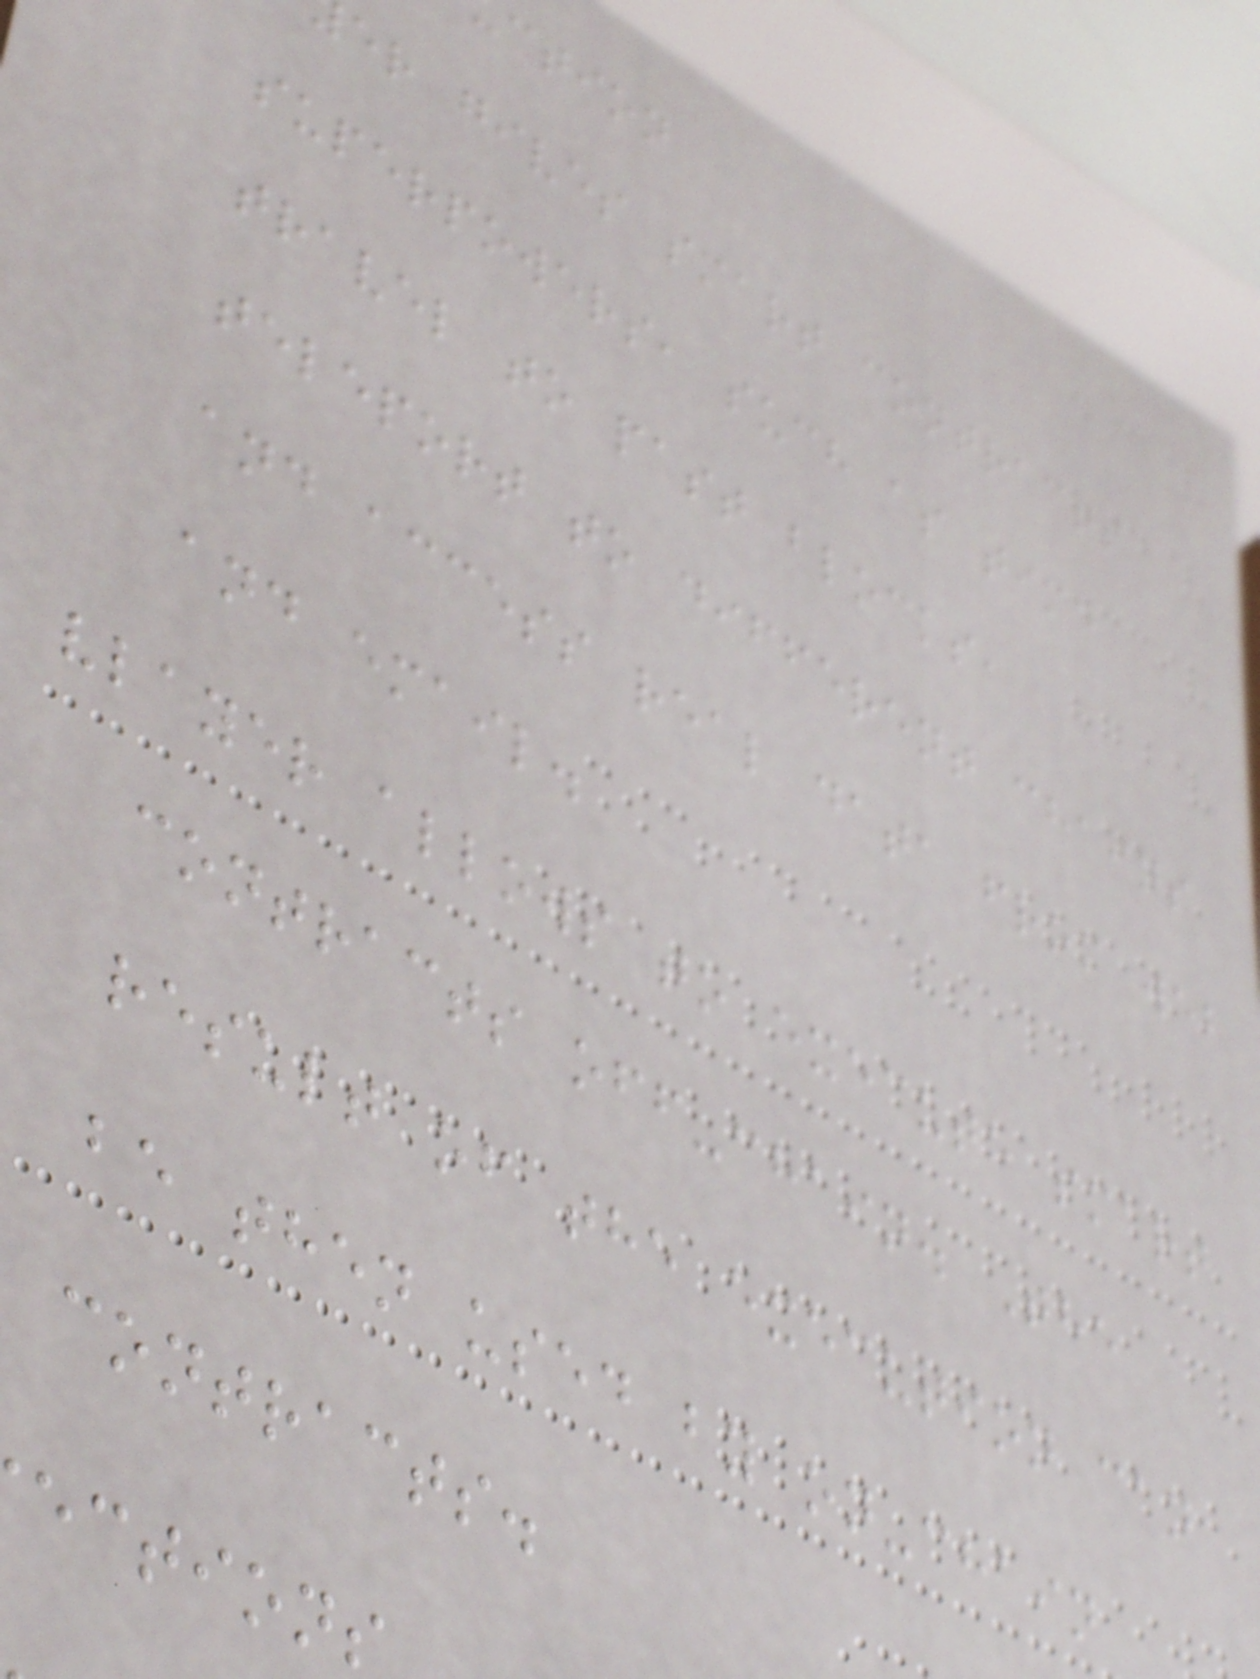ction
er gives smart contracts
superpowers, such as time
travel to past blocks,
teleport to different chains
and access real data from web
and email.
vlayer allows to execute smart
contracts off-chain. The
result of the execution can
be then used by on-chain
contracts.
ections
